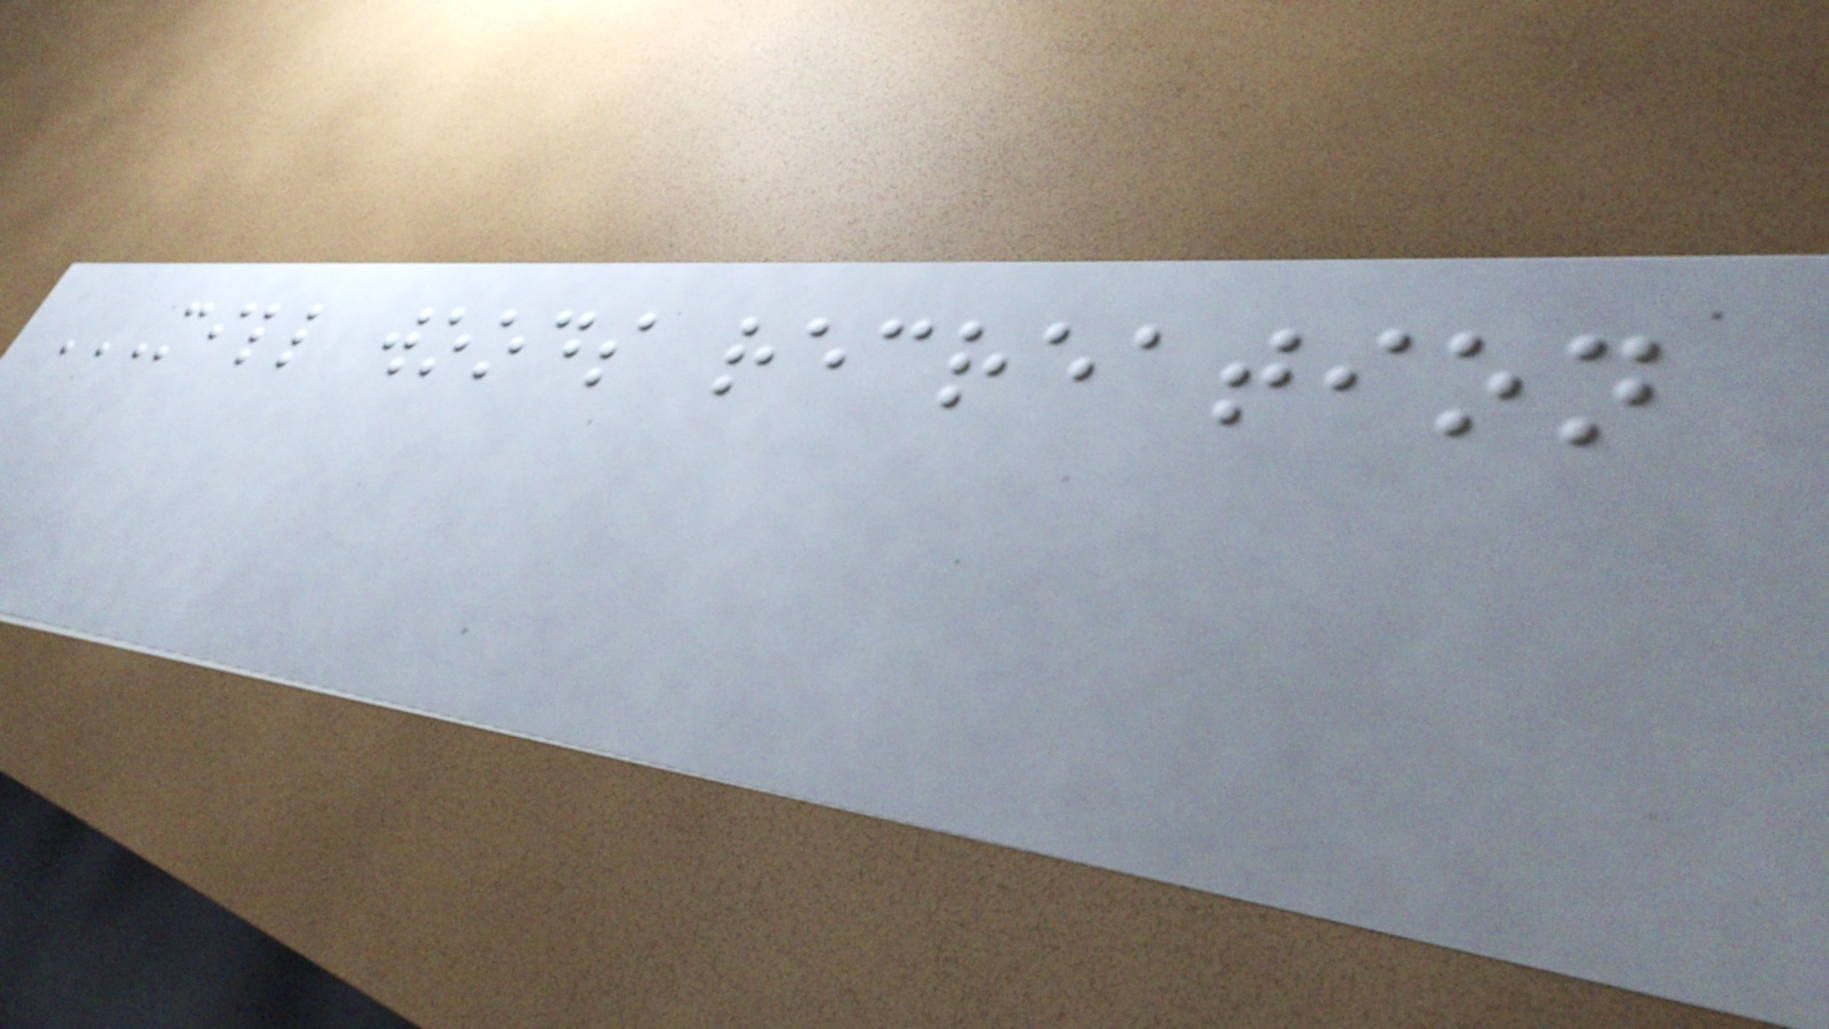MILL WOODS RECREATION
